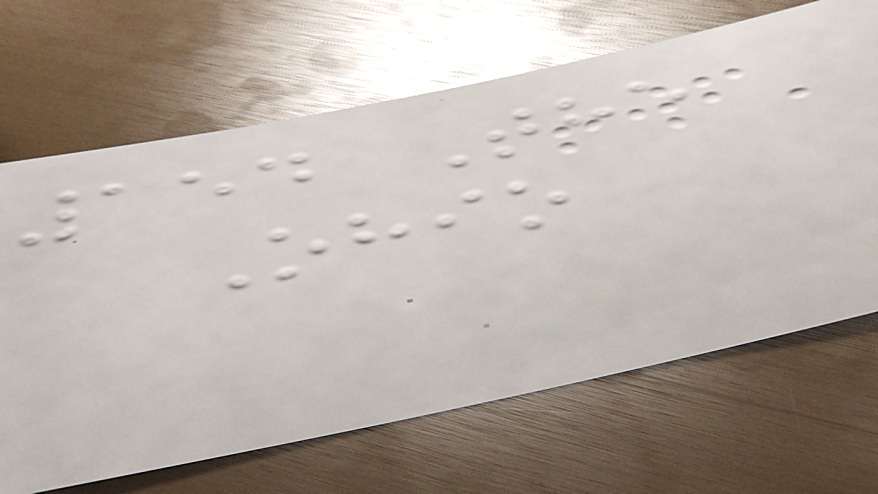154 The
Ohio
